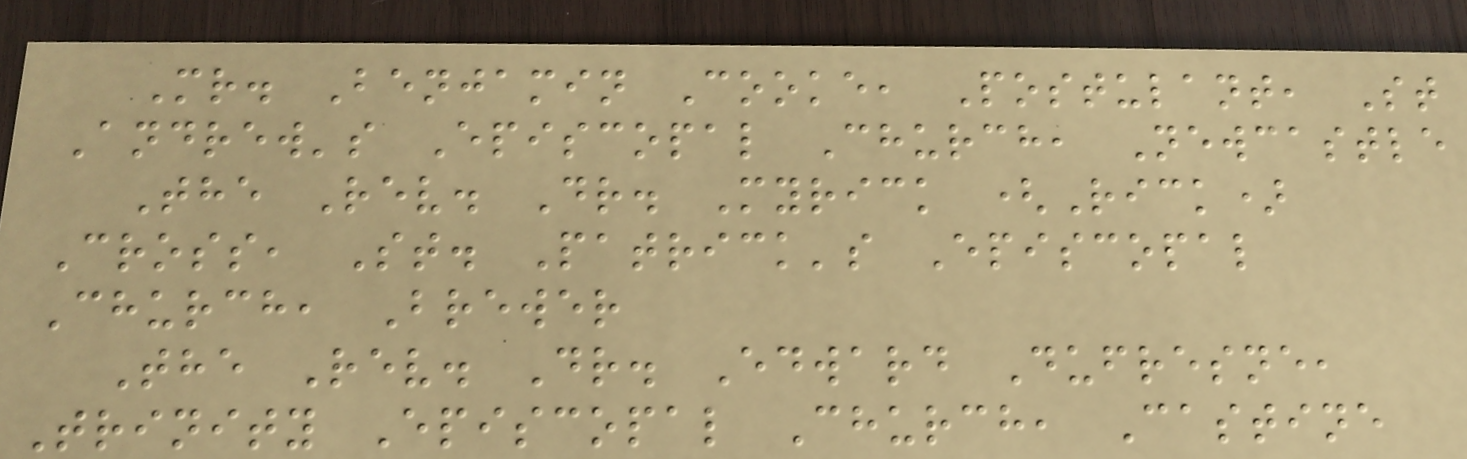Mr. Benjamin Cooke, Postulant, St
Andrew's Episcopal Church, Newcastle
The Rev. Dr. Myrick (Rick)
Cross, St. Patrick's Episcopal
Church, Brewer
The Rev. Dr. Edward Dufresne,
Trinity Episcopal Church, Castine
